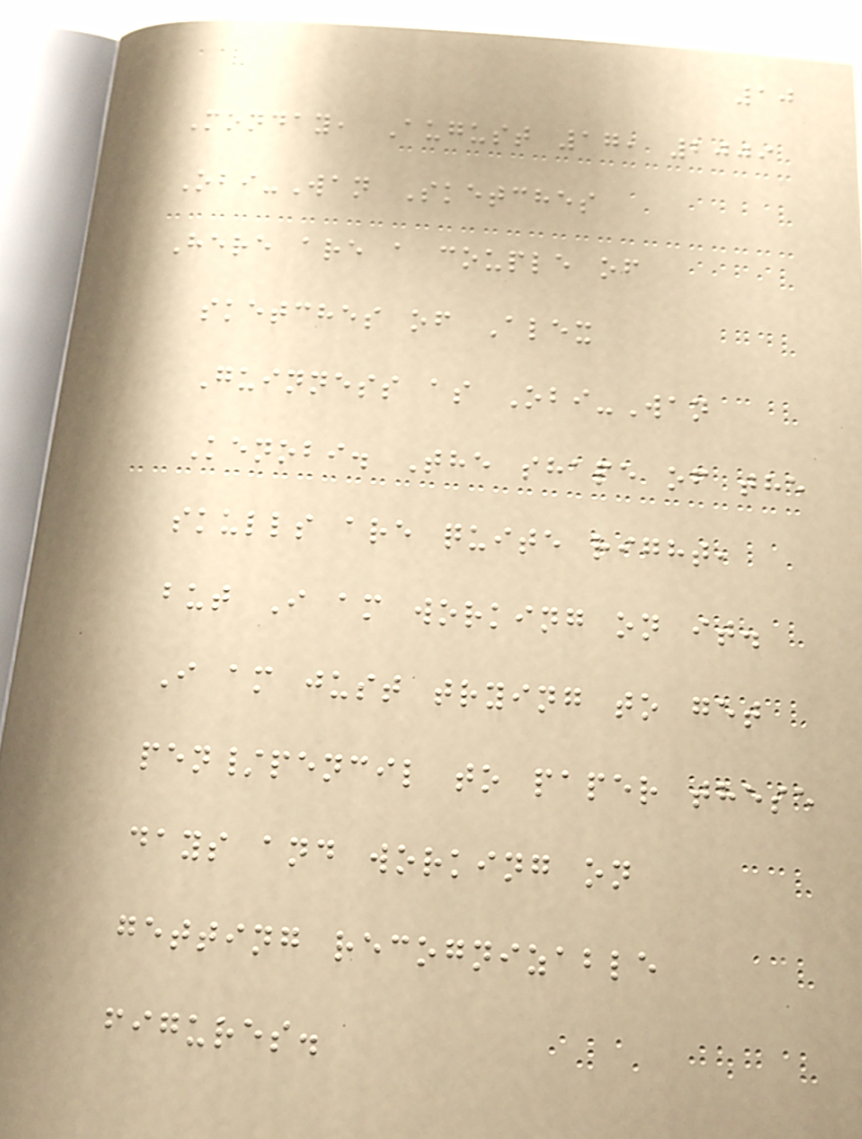10
Monday, August 17, 2009
Obi-Wan Sketches
Here are a couple of
sketches of Alex
Guinness as Obi-Wan
Kenobi. The shape of the
skulls are quite right,
but I am working on it.
I am just trying to get
pen/pencil to paper these
days and working on
getting recognizable
figures.
